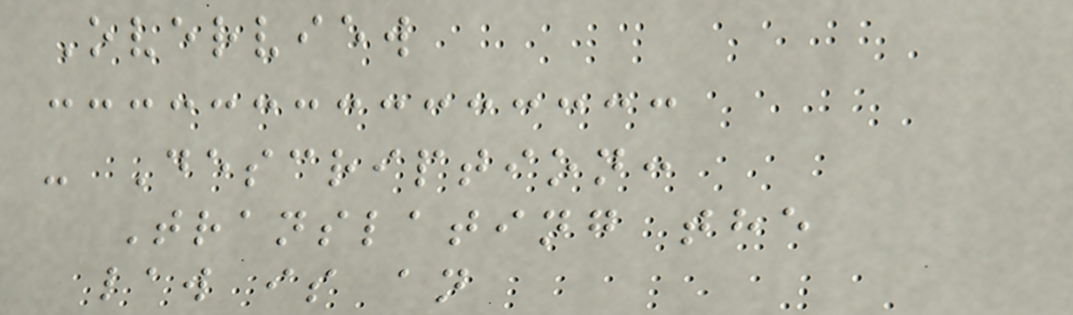Overview
- Description:
Translating the
law is an
